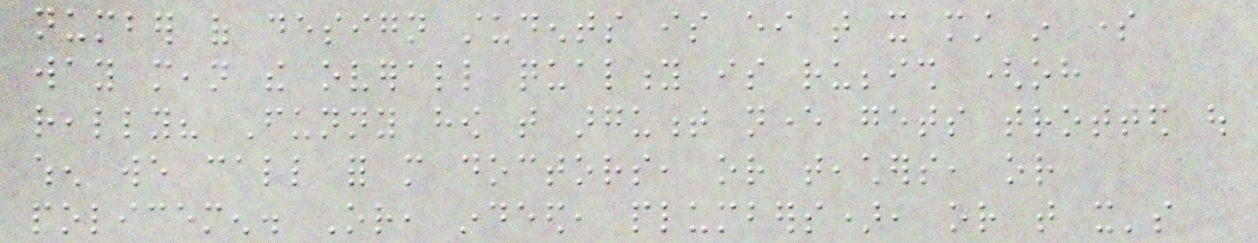number of design students is either that it must in some
way mean the overall quality is rubbish (oh
really? Funny how that argument never gets trotted out
when we call for more doctors, or teachers, or
policemen. Or, indeed, plumbers), or that it's
